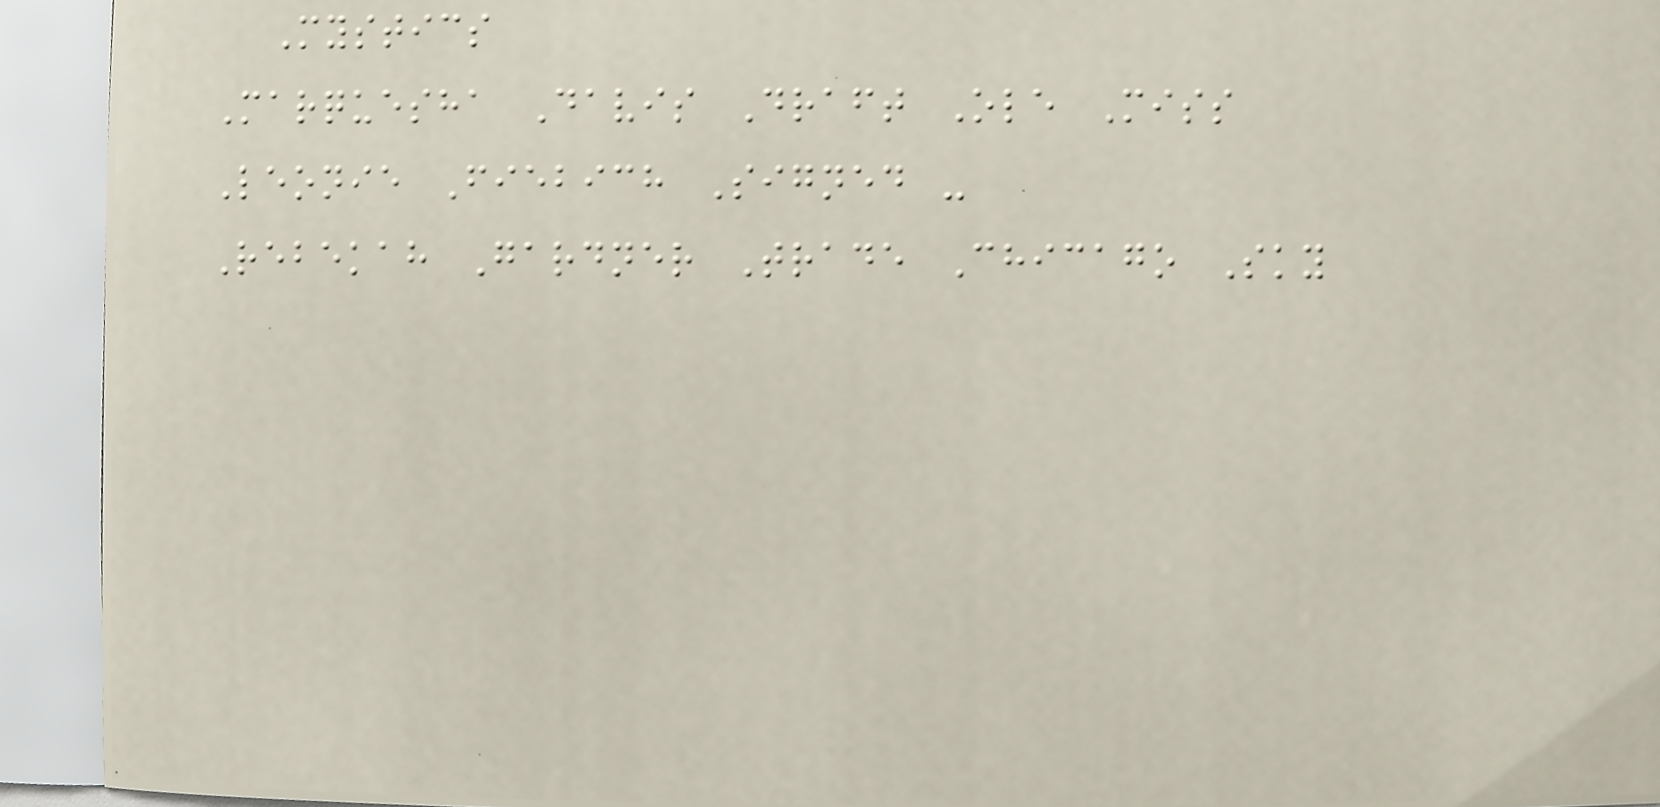Mystics
Marquesha Davis Draft Ole Miss
Leonie Fiebich Signed -
Rebekah Gardner Trade Chicago Sky
